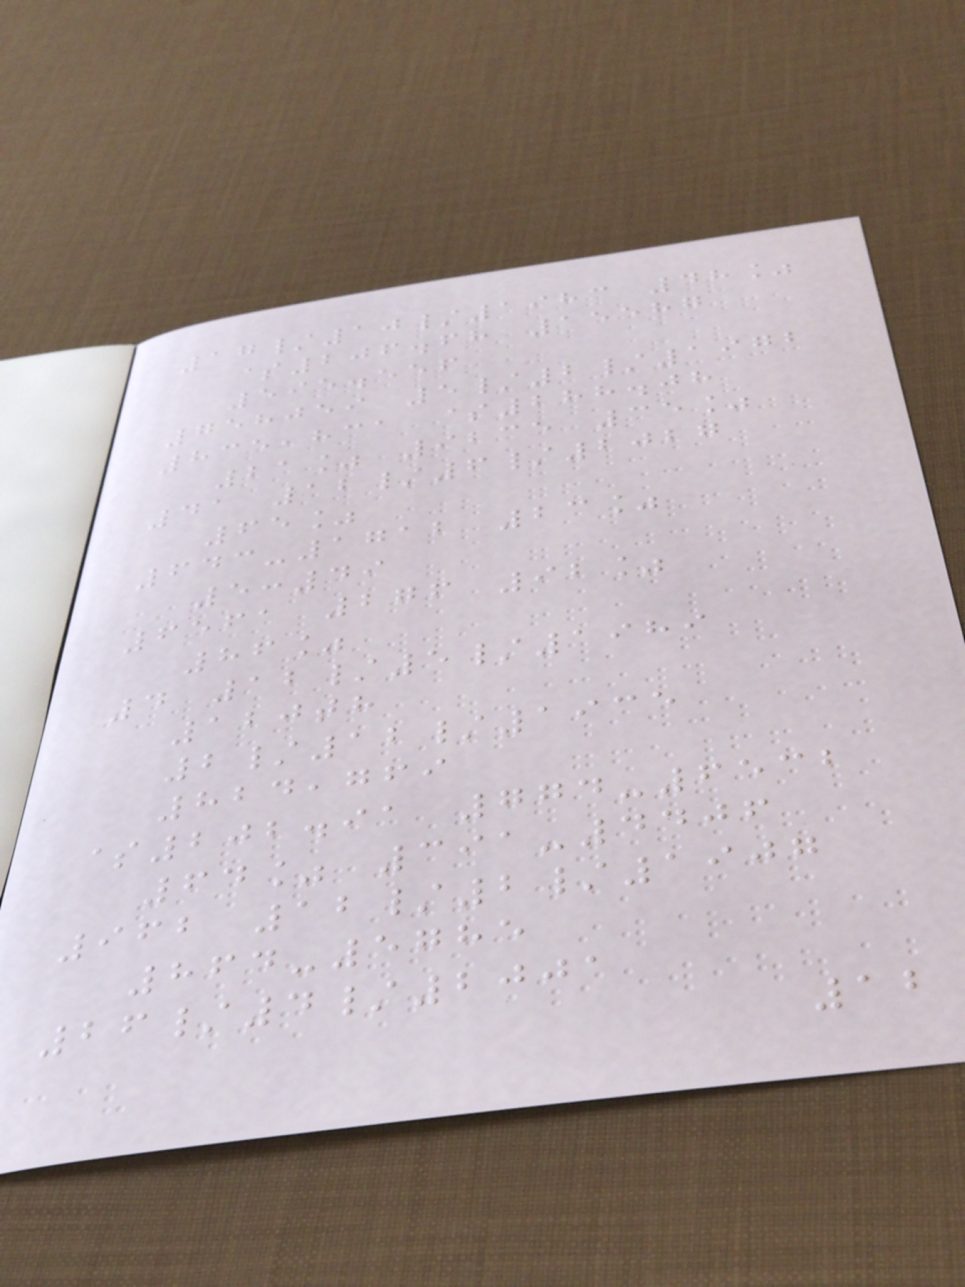17/10/1983 48%
$206.68 15587
595.556
758059 5/2/1972
835,831 $288.08
21% 9235 35%
41 12/6/2027
65%
643-1712 23%
5:49
6561 276 92%
86%
4 12/5/1989
120th
2/12/1935
824,769
$202.91 774-6532
64% 391-4406
962 12/2/1907
864-5785
26/4/2001
12
